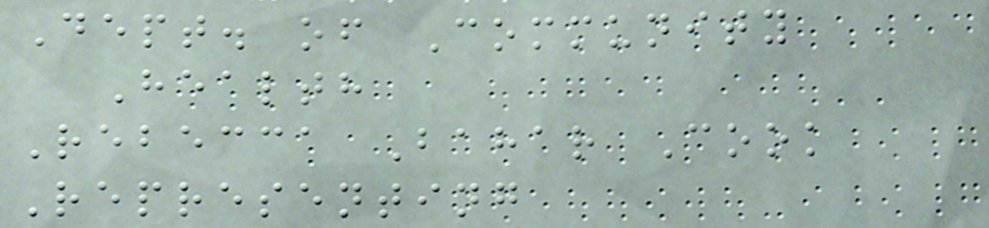Dept. of Community
Health
Rebecca Bahar Cook
Representing
